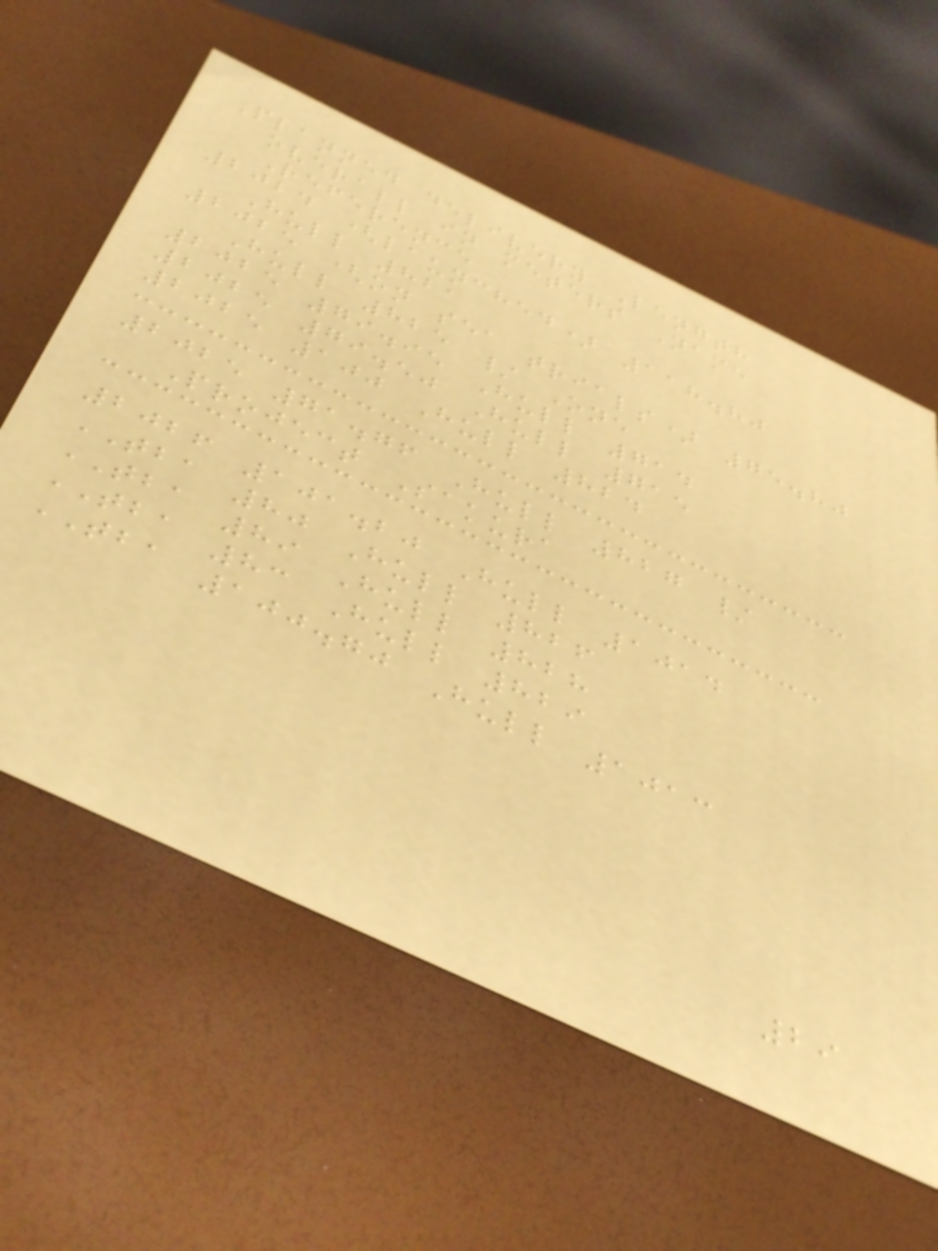Planned delivery Length
overall in meters Name
Reference
2024 (launched) 118.80
Hull 821
2025 (on sea trials) 75.80
Hull 825 / One
2025 79.95 Hull 714
2025 79.50 Hull 715
2025 100 Hull 824
2025 71.76 Hull 827 /
Project Sakura
2026 101.20 Hull 1014
TBA 80 Hull 826
TBA 89 Hull 828
TBA 83 Hull 829
TBA 100.70 Hull 1013
29
